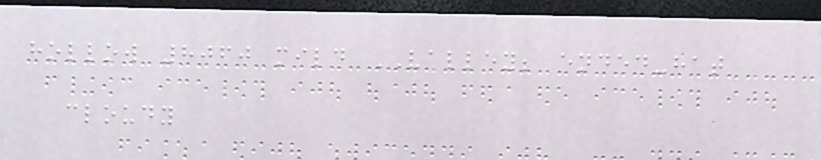hollow 8060 mild VALLEY; ended-hat
cloudy
